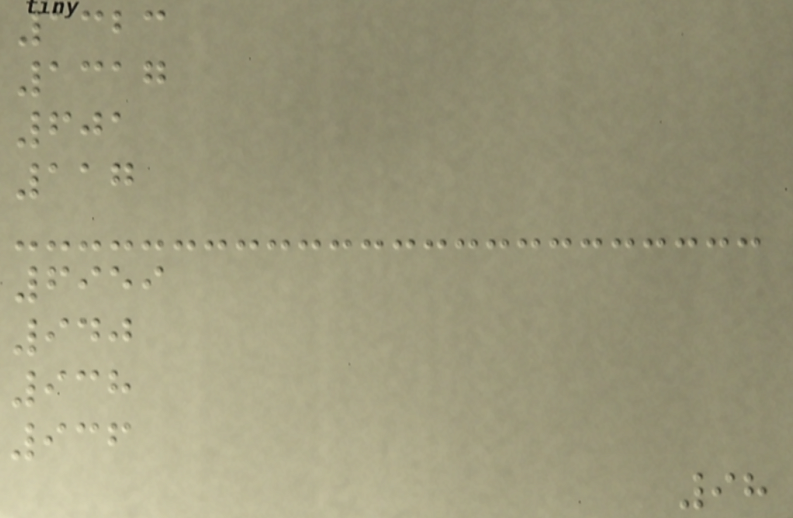1323
1317
601
117
6959
940
938
936
98
